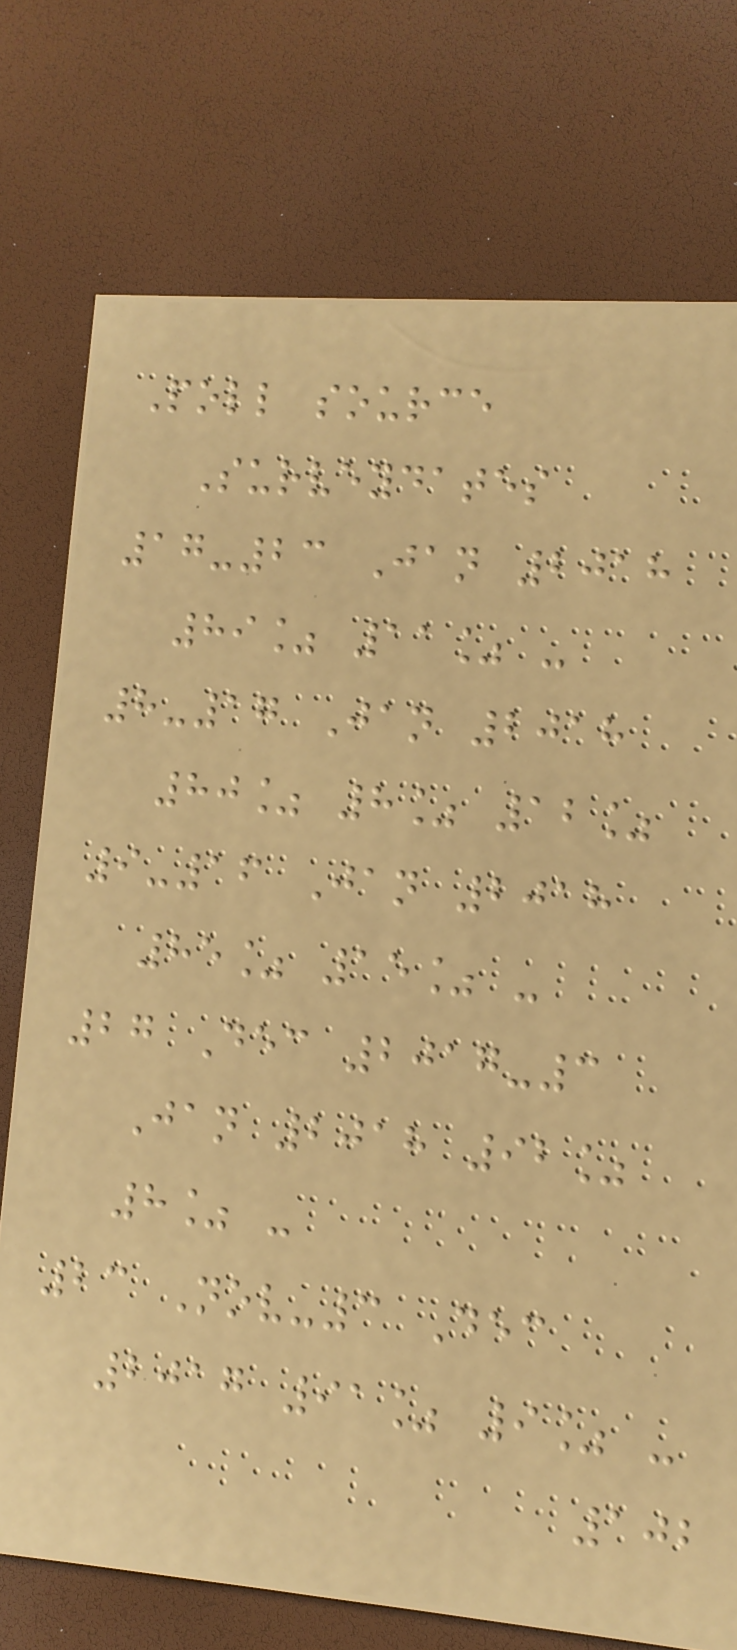Poll source
Surveydates
17-23 Jan 2018
89% 11% -
8-17 Jan 2018
80% 8% 12%
9-16 Jan 2018
85% 15% -
27 Dec 2017-3
Jan 2018 92%
8% -
23 Nov-3 Dec
2017 91% 9% -
102
